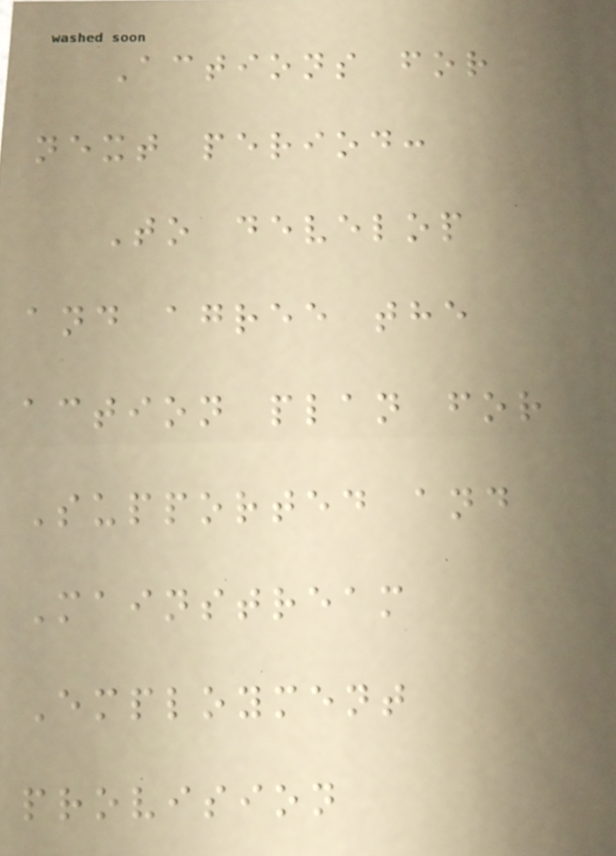Actions for
next period:
To develop
and agree the
action plan for
Supported and
Mainstream
Employment
provision
